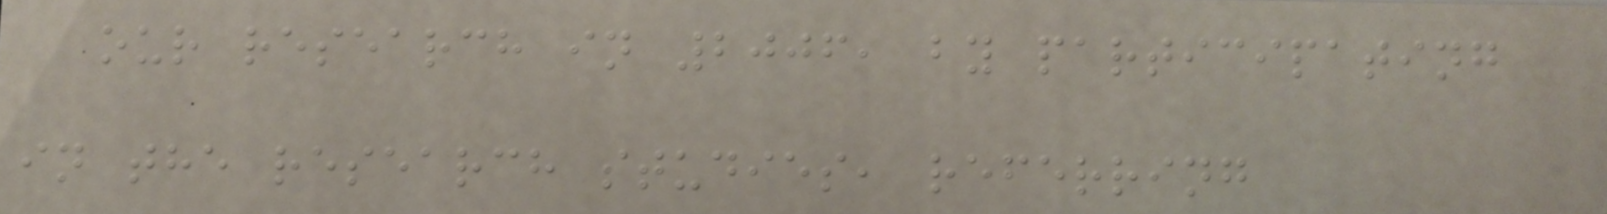our research in 2006, by participating
in the research studies, referring
